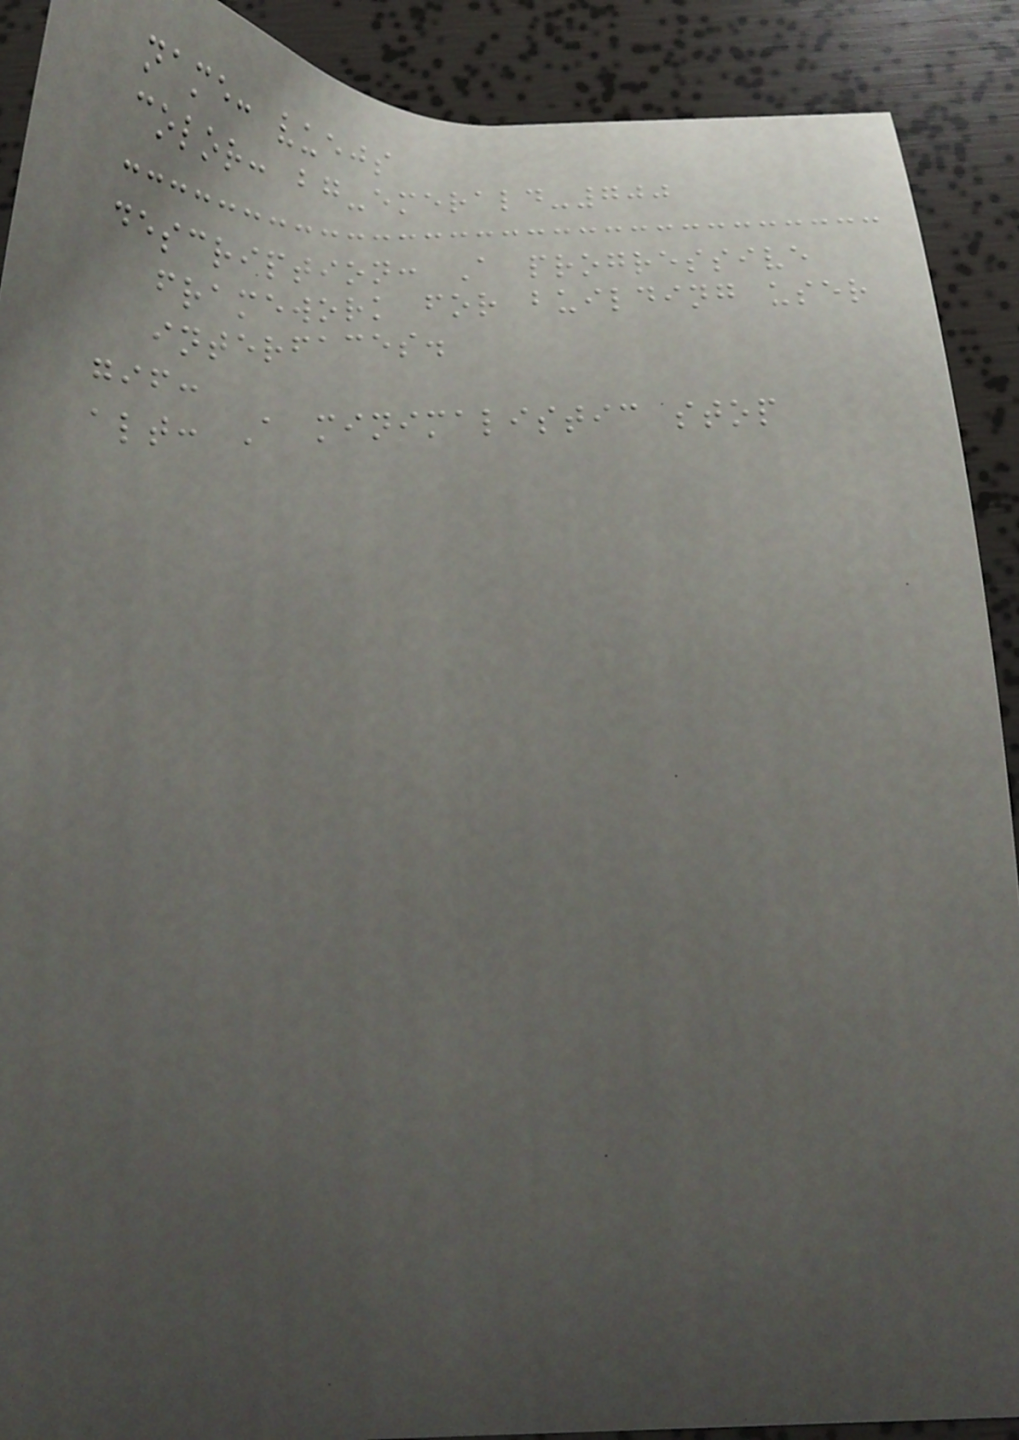name: vuejs
color: bg-emerald-700
description: A progressive
framework for building user
interfaces.
gif:
alt: A minimalistic stop
